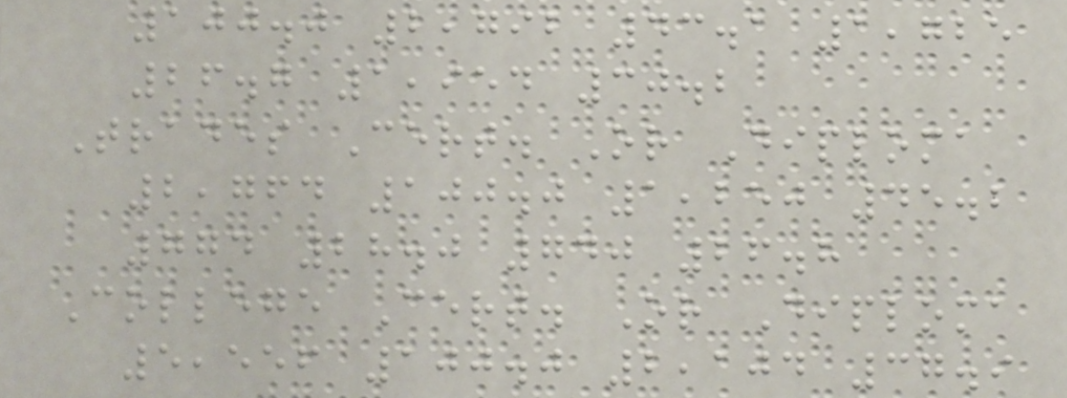100.0 2,792 43.1 1,725
26.7 1,954 30.2
Trades Cert. Or Diploma
2,764 100.0 1,250 45.2
774 28.0 740 26.8
College Cert. Or Diploma
5,556 100.0 2,104 37.9
